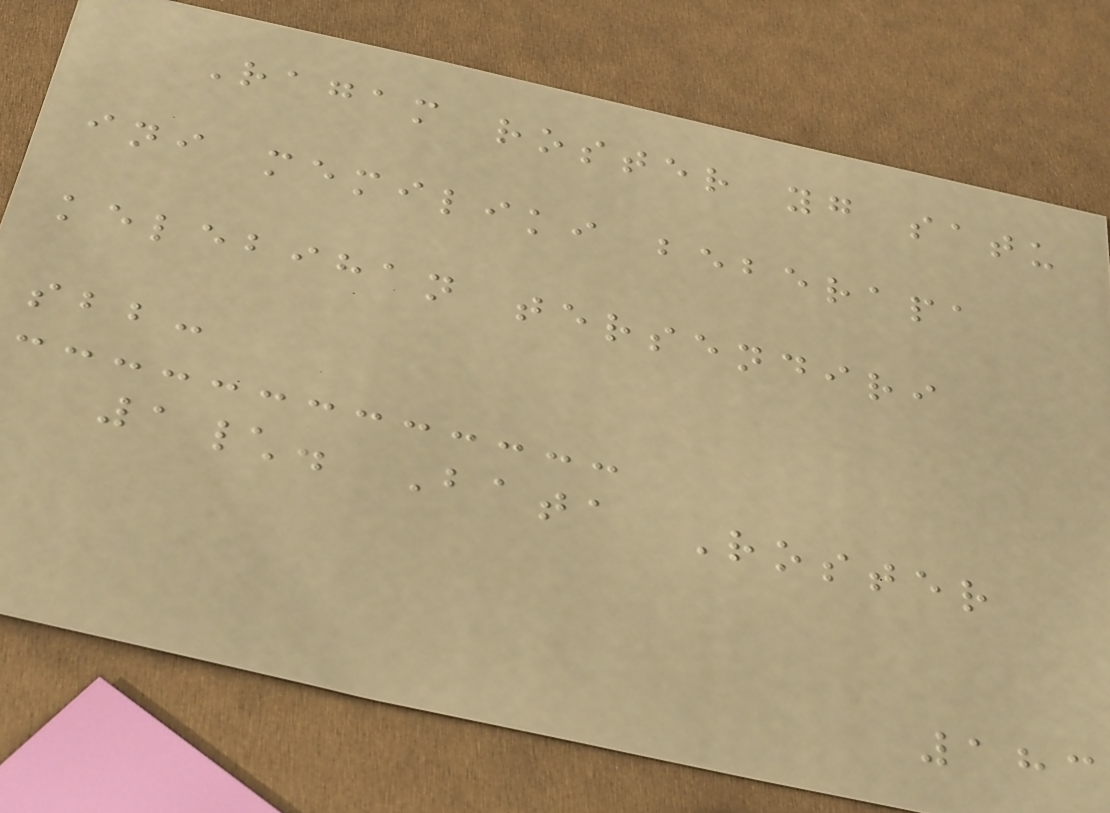Ragam roster yg satu
ini memiliki beberapa
kelebihan tersendiri
sbb:
1\. Bata Roster
183
